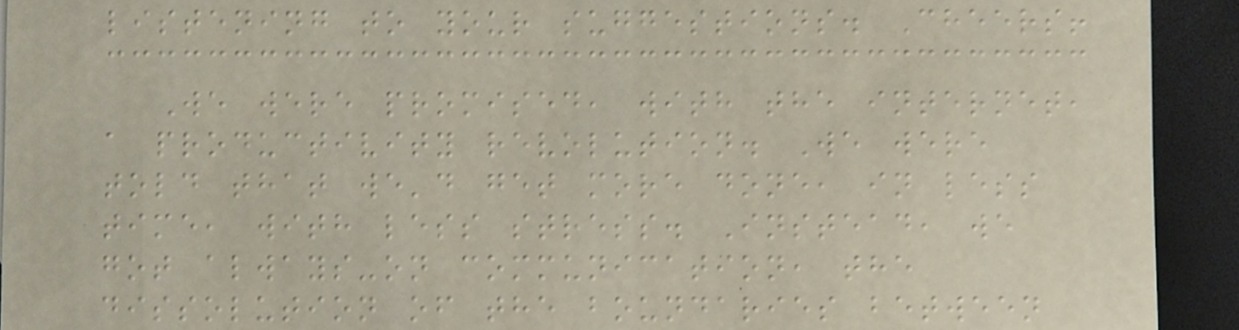listening to your suggestions. Cheers!
We were promised, with the internet,
a productivity revolution. We were
told that we'd get more done, in less
time, with less stress. Instead, we
got always-on communication, the
dissolution of the boundaries between
